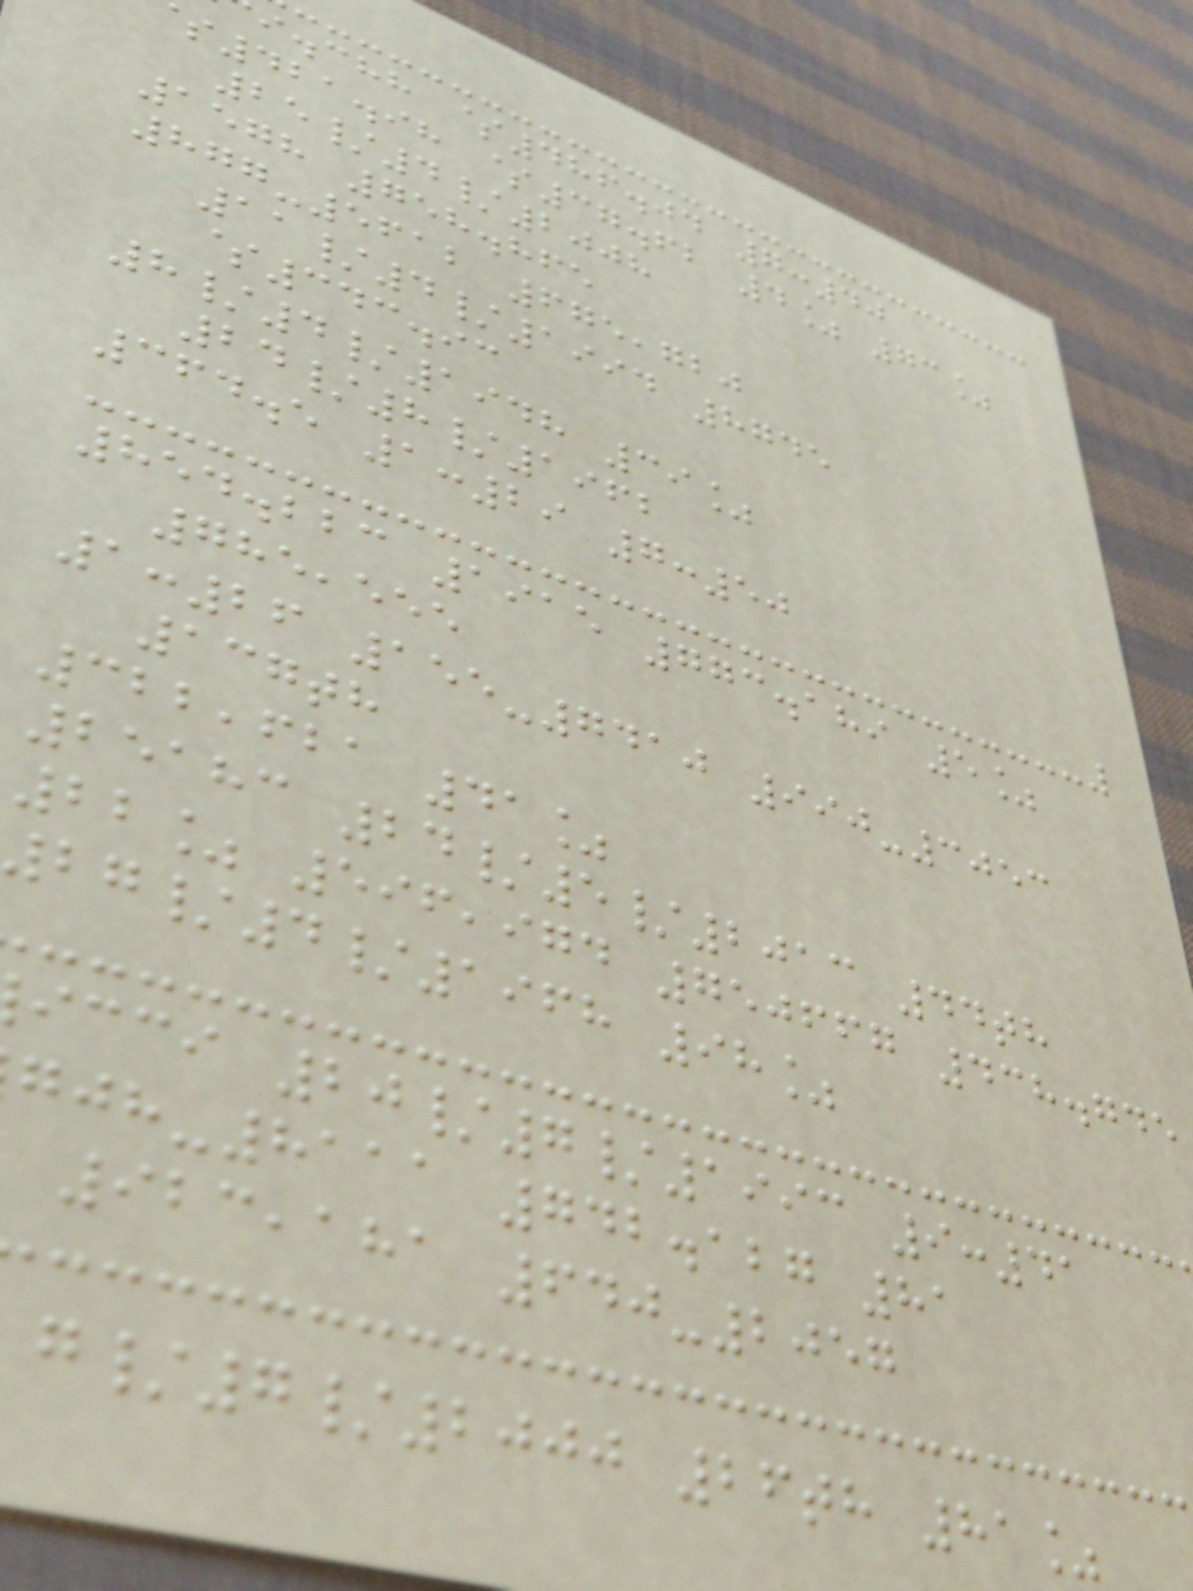i.chh $486.04 7:40
421.98 $37.62 4% 73%
25/4/2008
1578 758.865
877-5612 675,720
11/4/1994 8745
$343.93
8/4/1948 39%
24/8/1962
364.5 1:29 7:50
854.223 1915 773.189 5%
785,555
1:26 155-7410 990-3053
137th
322,621 41%
25183 24/5/2013 44th
22% 596,974 750667 438.745
27/4/1968 98%
icci 20/7/1993 9:41
-8111 742.127 81
923,181 640-2057
/7/2000 26th 81%
